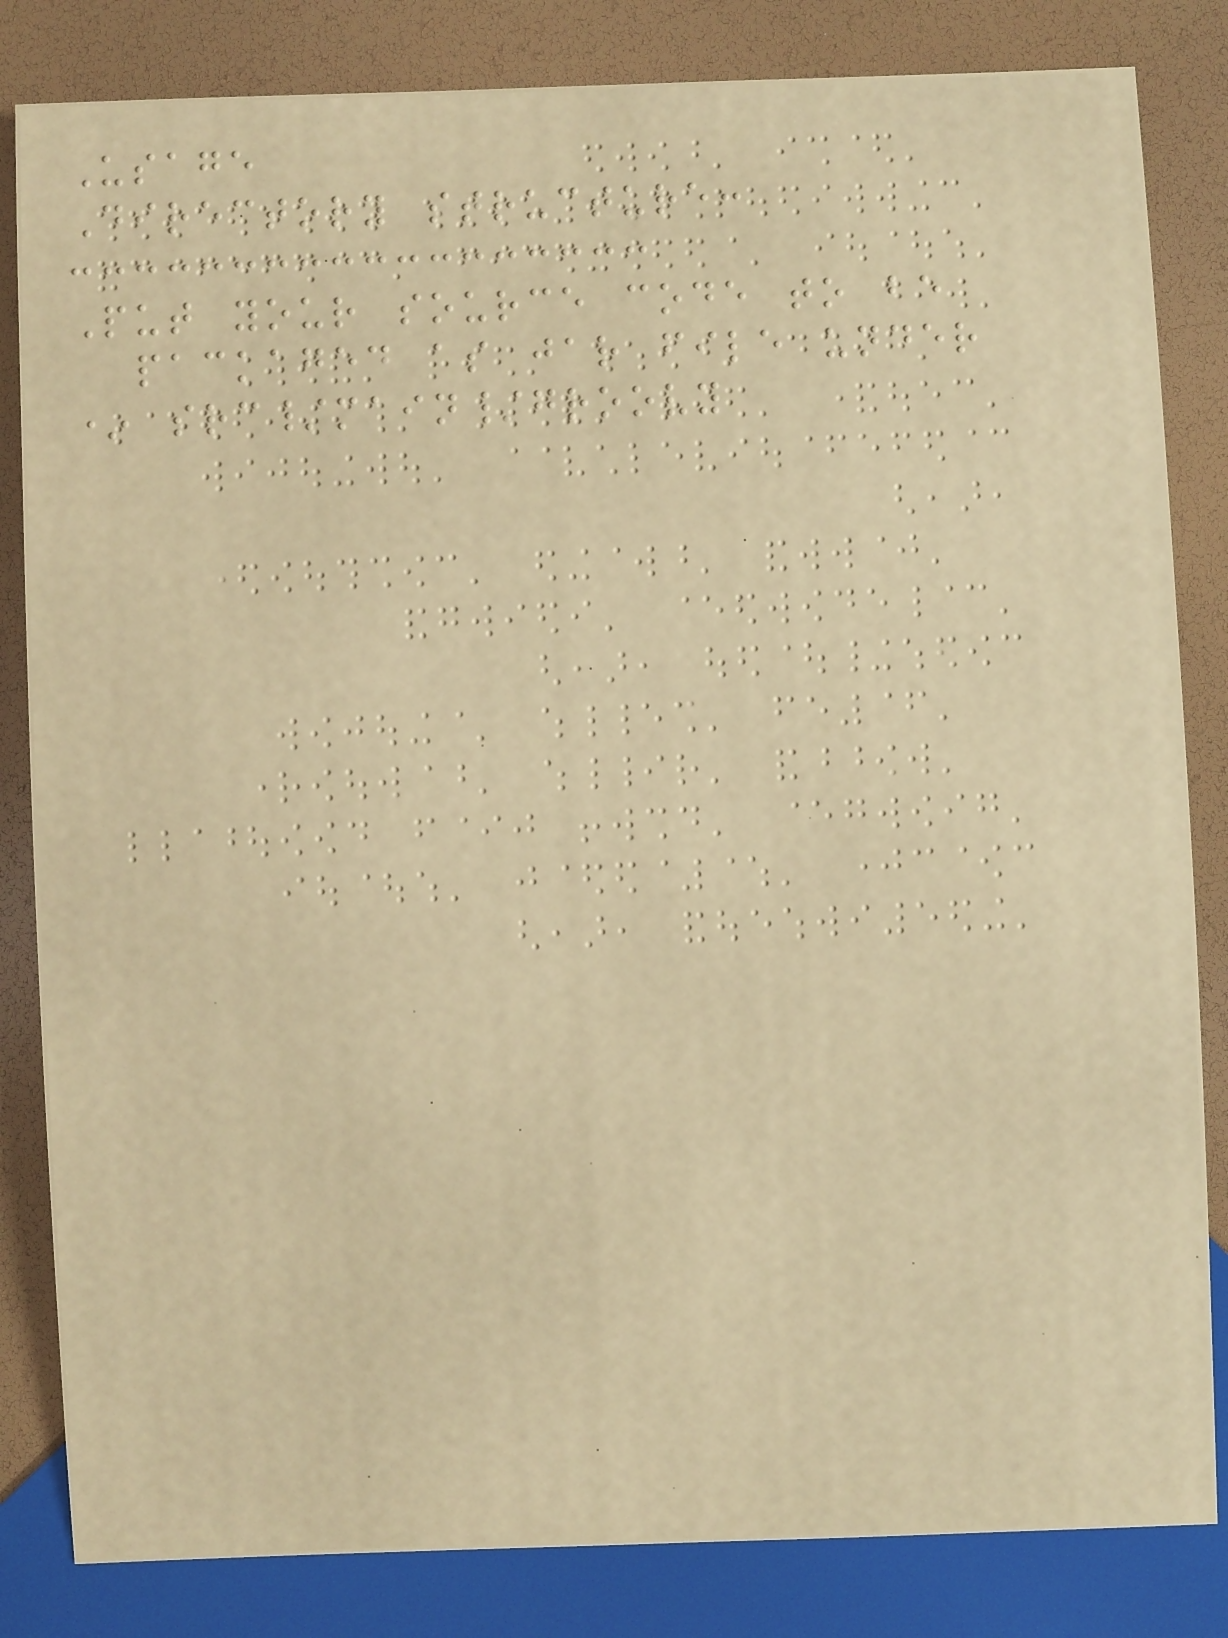Usage
Directory structure:
Put your source code to be
packaged as jar file under
* src/main/groovy
